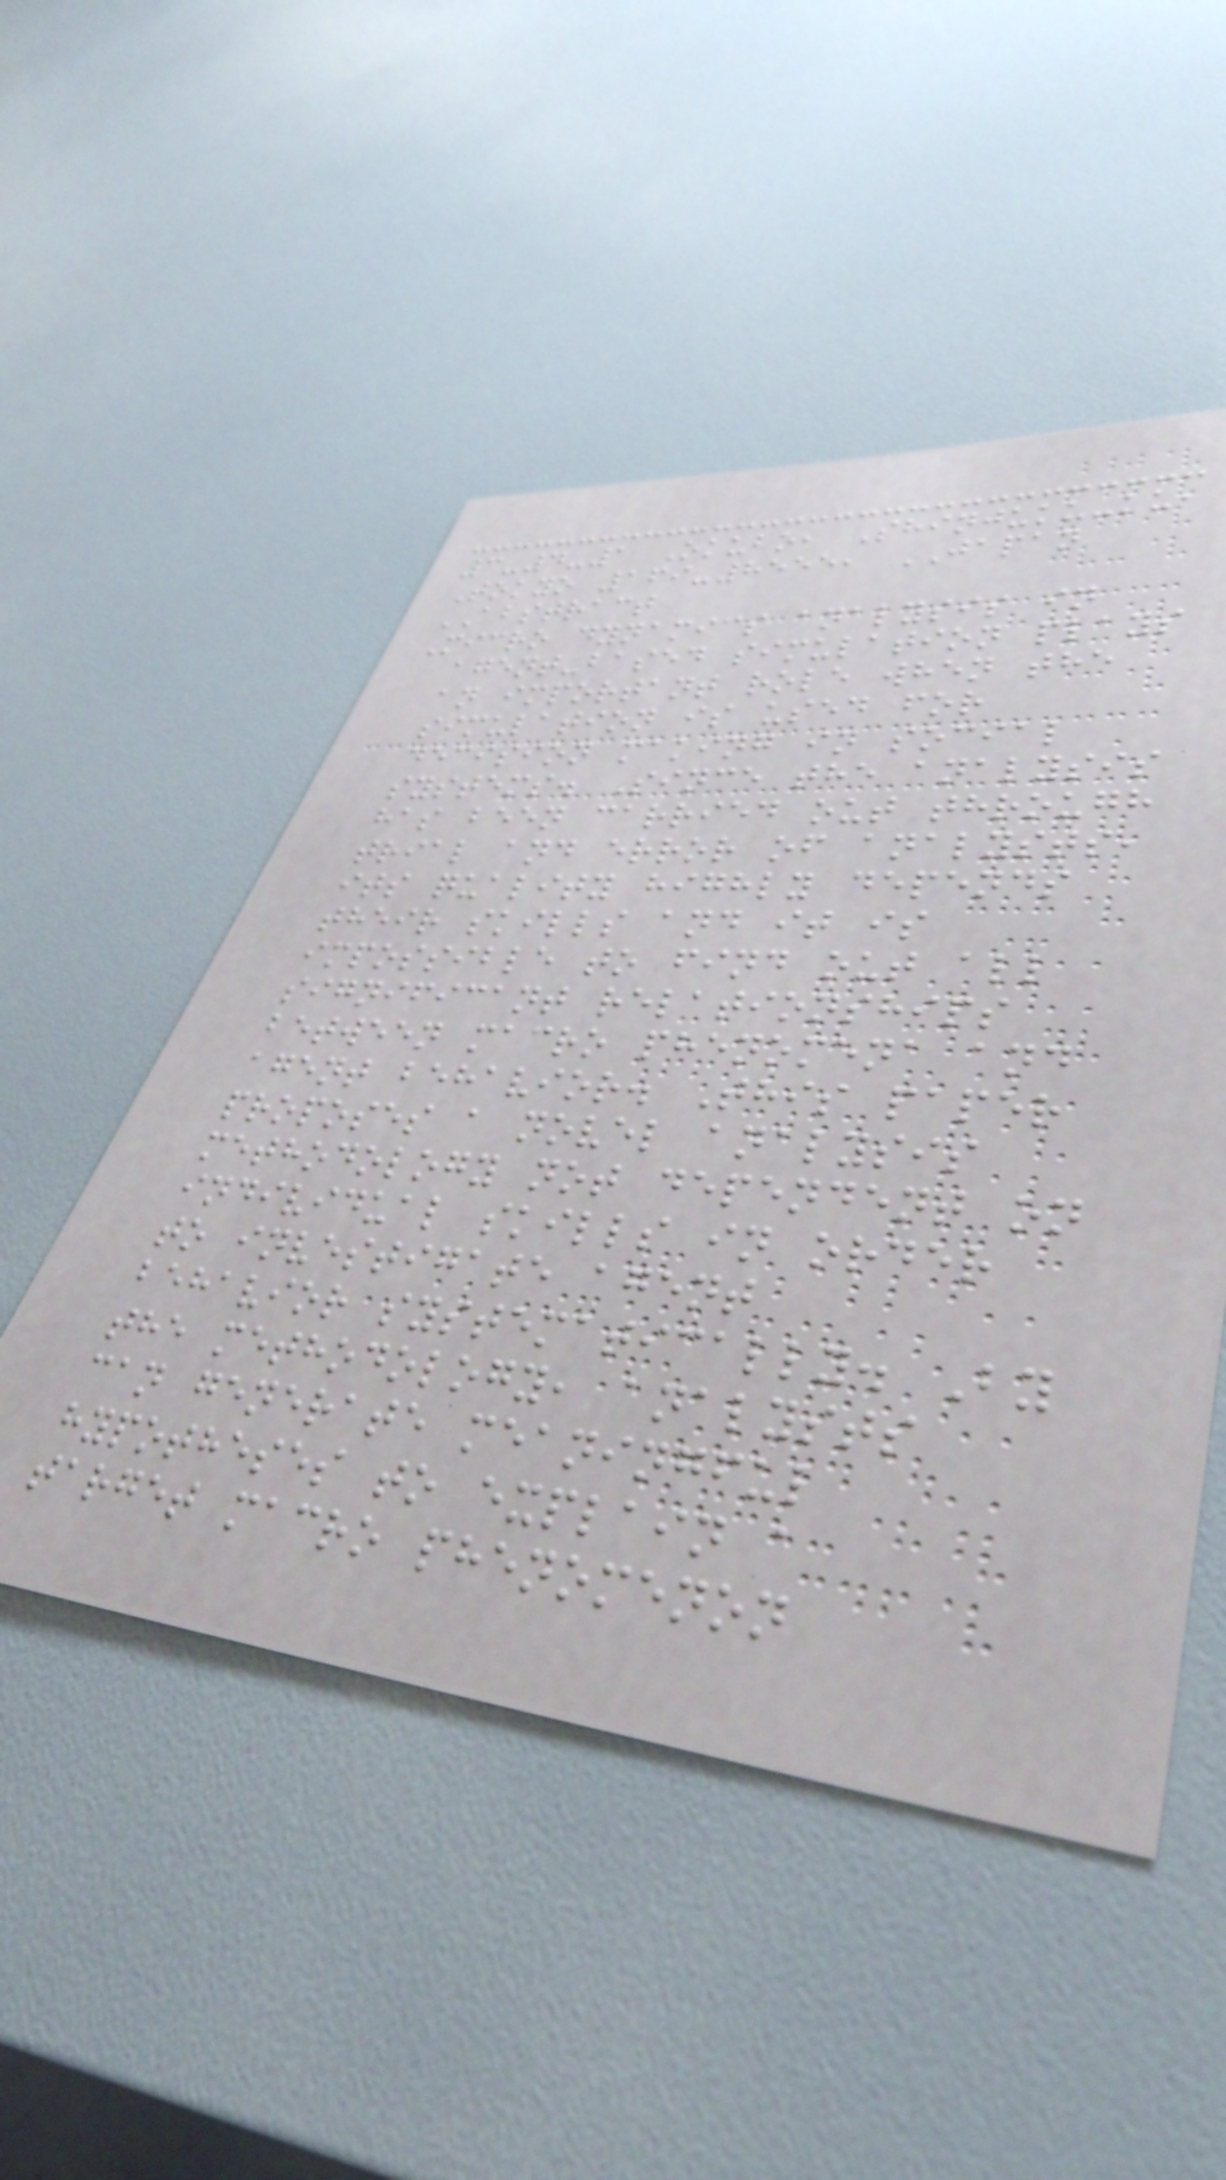3-4-1 Okubo, Shinjuku-ku,
Tokyo 169-8555, JAPAN
ABSTRACT
Micro dynamics analysis in
agent-based simulation plays
an important role when the
simulation is used for
decision making in social
systems. Since the analysis
has been carried out through
trial and error of analysts,
its quality highly depends
their skills and it is
impossible to find out all
significant relationships
between macro phenomena and
agent behavior. This paper
proposes a novel analysis
methodology not dependent on
individual skills in order
to investigate agent
behavior systematically. By
the methodology, analysts
can generate meaningful
hypotheses to explain a
target macro phenomenon
